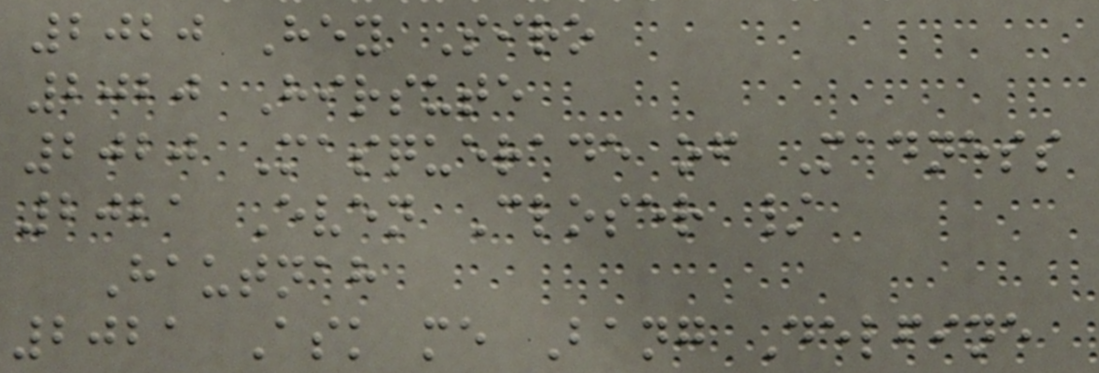2020 Hey Siro
2020 Hirsute
2020 Masquerade of Madness
2021 Even Closer /
Hautnah
2021 Ask me Bang Delfine
